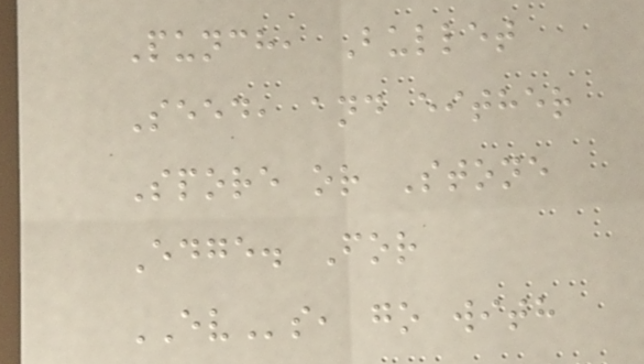Punch, Bullet
Seed, and either
Spore or Stone
Edge. For
EVs, go with
